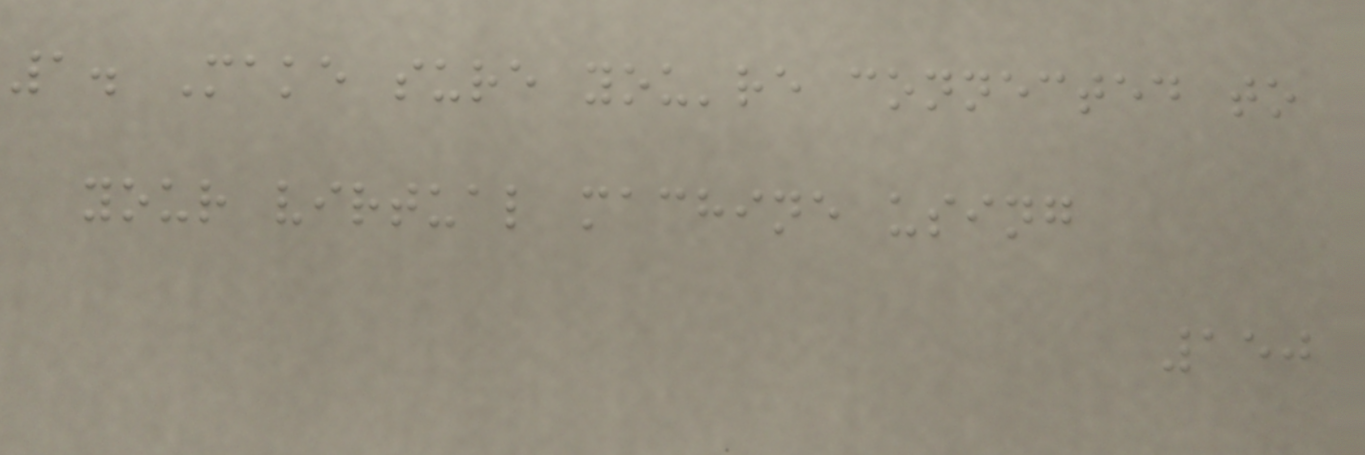1. Make sure you're connected to
your virtual machine using
150
